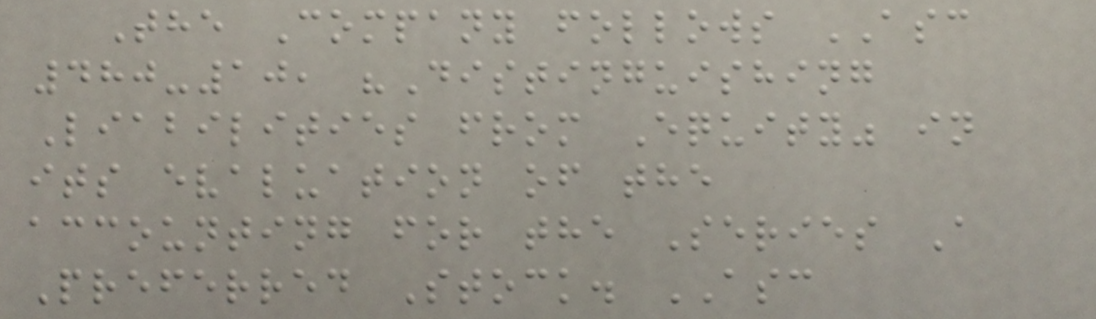The Company follows ASC
480-10, "Distinguishing
Liabilities from Equity" in
its evaluation of the
accounting for the Series A
Preferred Stock. ASC
